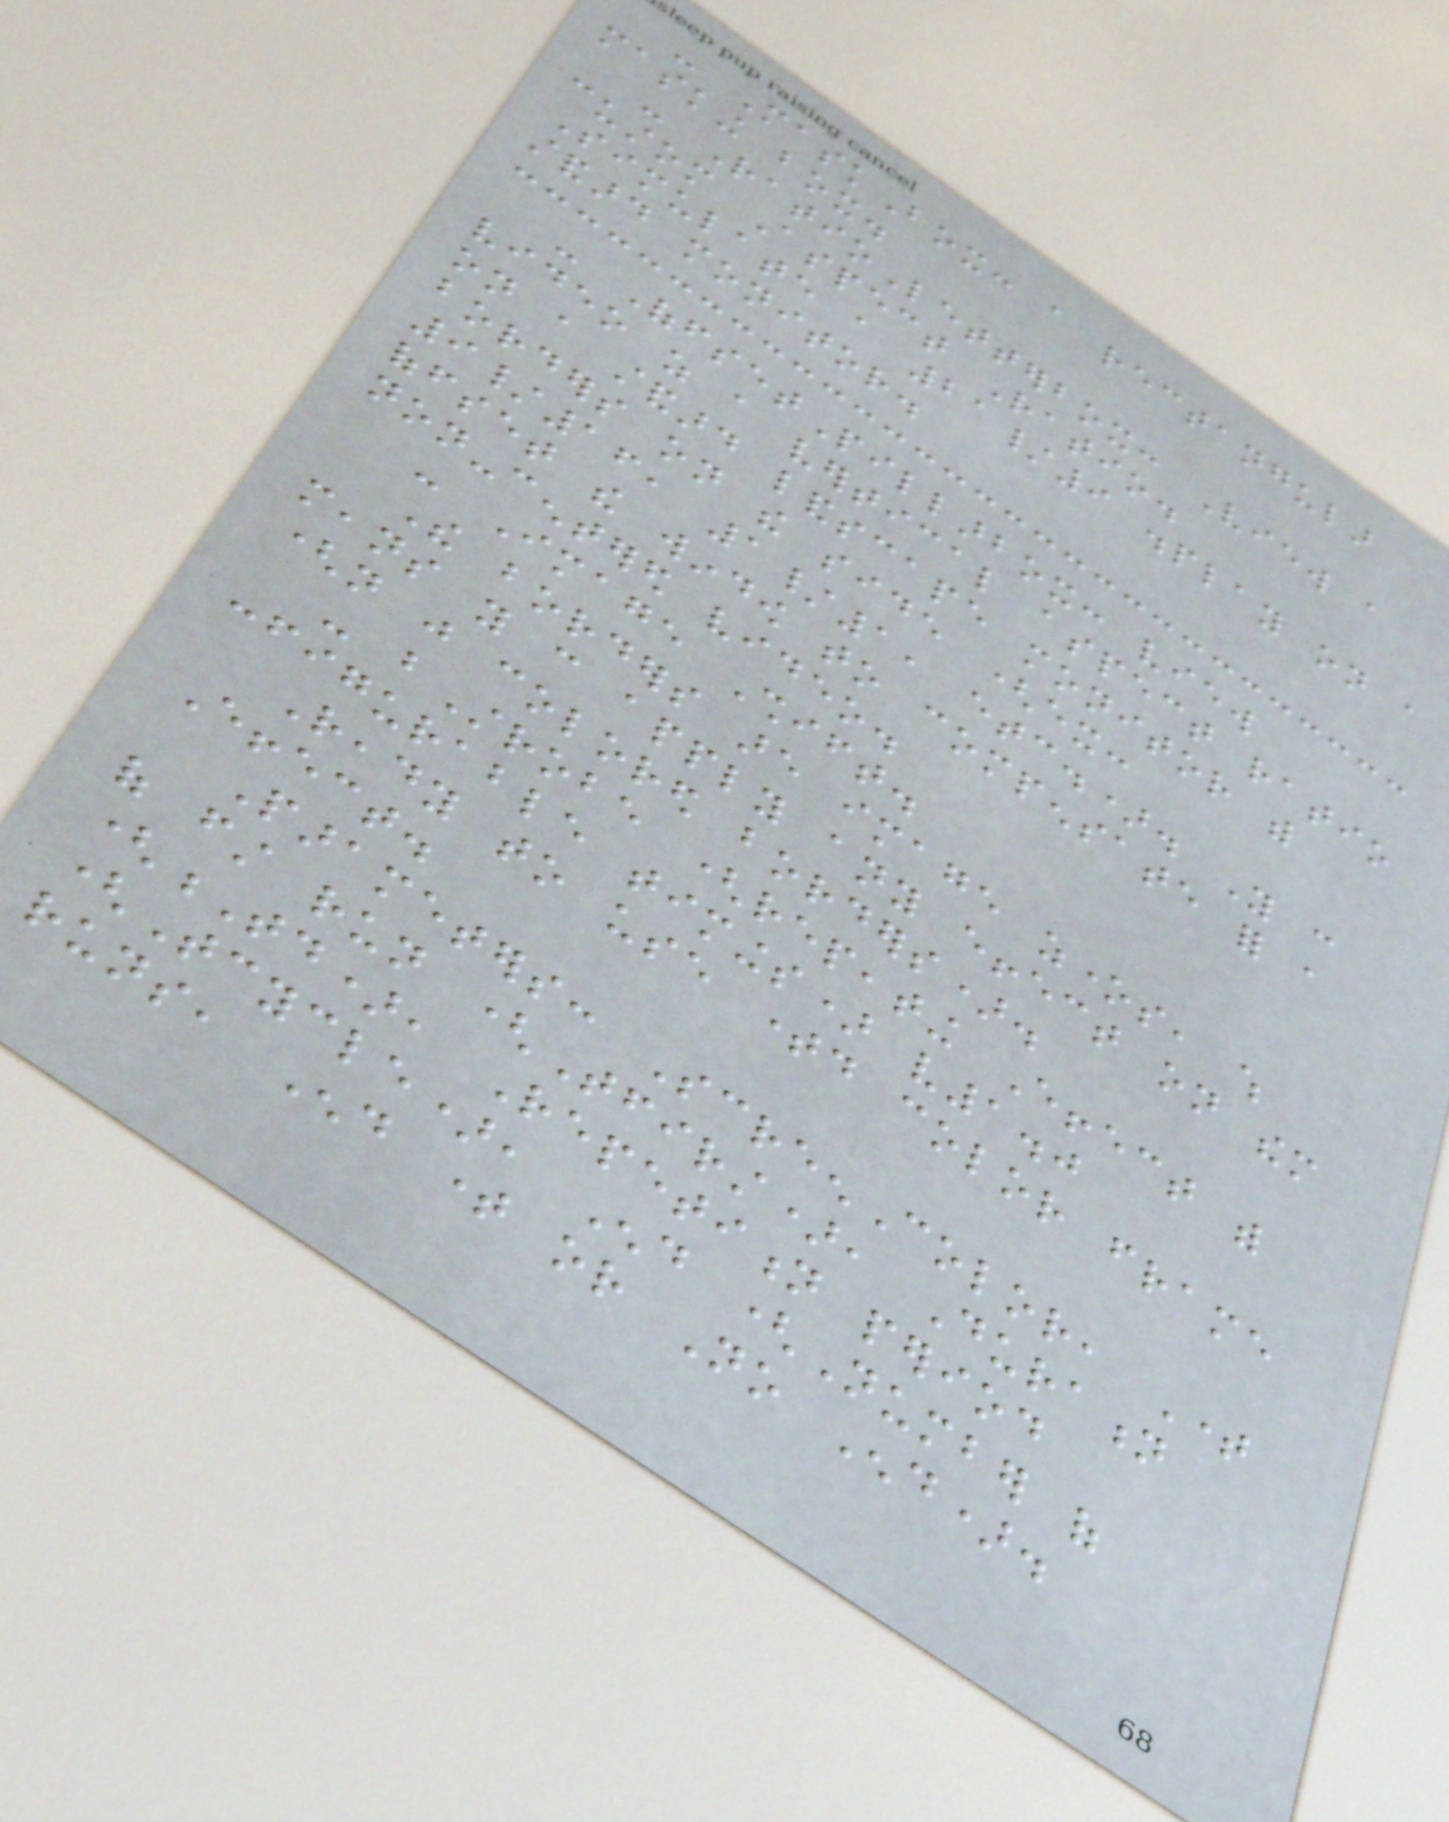- MaskBox: a rectangular
masking box.
- RatioLetterbox: View a
custom Aspect Ratio.
Simulate a 21/9 display on a
standard monitor.
- OffsetPillarbox: view
video as a vertical aspect ratio
on a standard landscape monitor with
borders on the side (ex:
9/16, 1/1, etc.). You can
offset the window to compensate for a
non-centered video.
- Image Shift.
The borders are image zones, which
means you can apply any effect on them
(not just colored borders).
- bStrobe (repeating Effect with
configurable timings) v1.0
Ready to use timed color frame
Effect.
Parameters: ScreenColor, Time
of first run (Tfirst), Duration
(Td), Repetition period
(Tcycle), End (Number of
runs, End time or No End).
